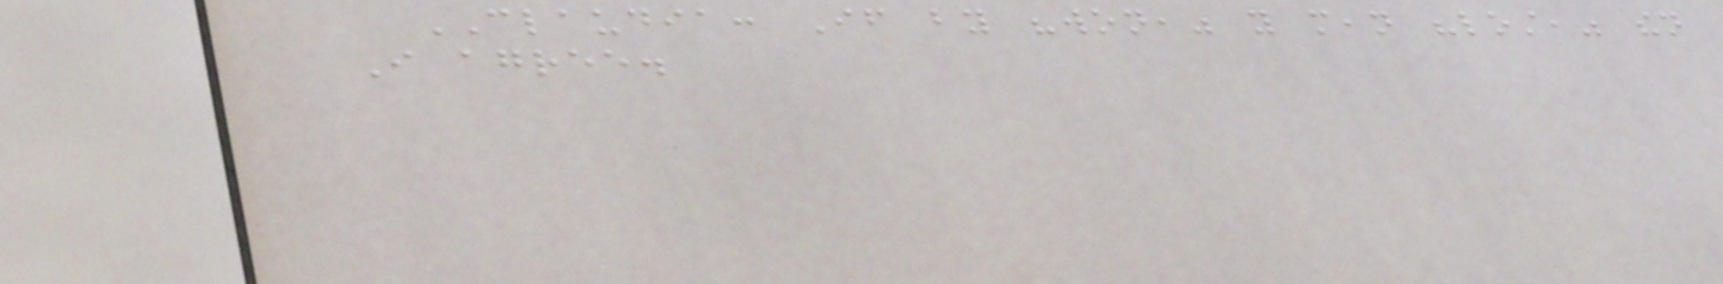CLAUDIA: If by "won," you mean "lost," then
I agree.
